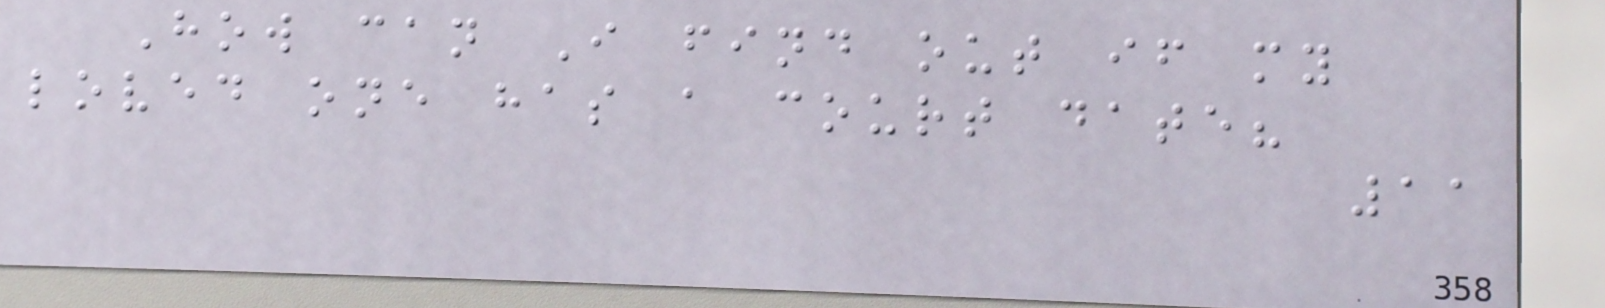How can I find out if my
loved one has a court date?
11
